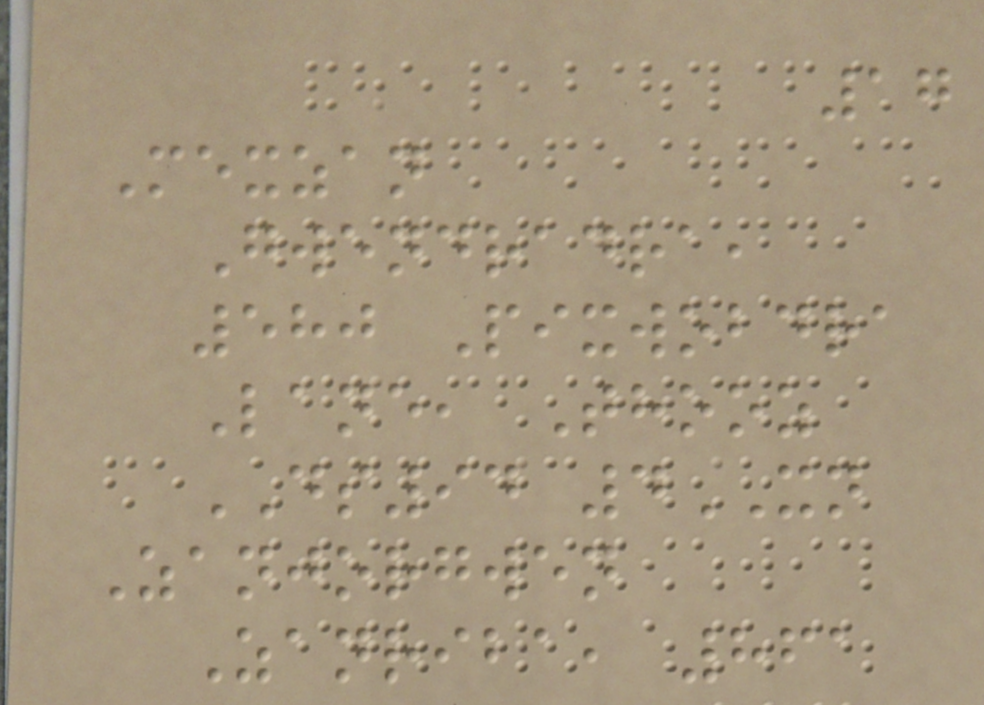17
Mexzan
Gwendradra,
580 Pixwobdra
Lane, Thooz
DS94 4XN
Zanjorgwen
Zanriba, 861
